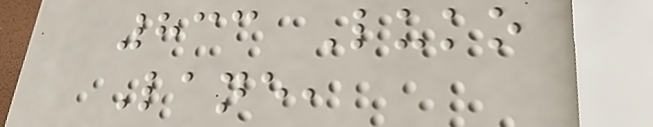833 Luko
Lane,
